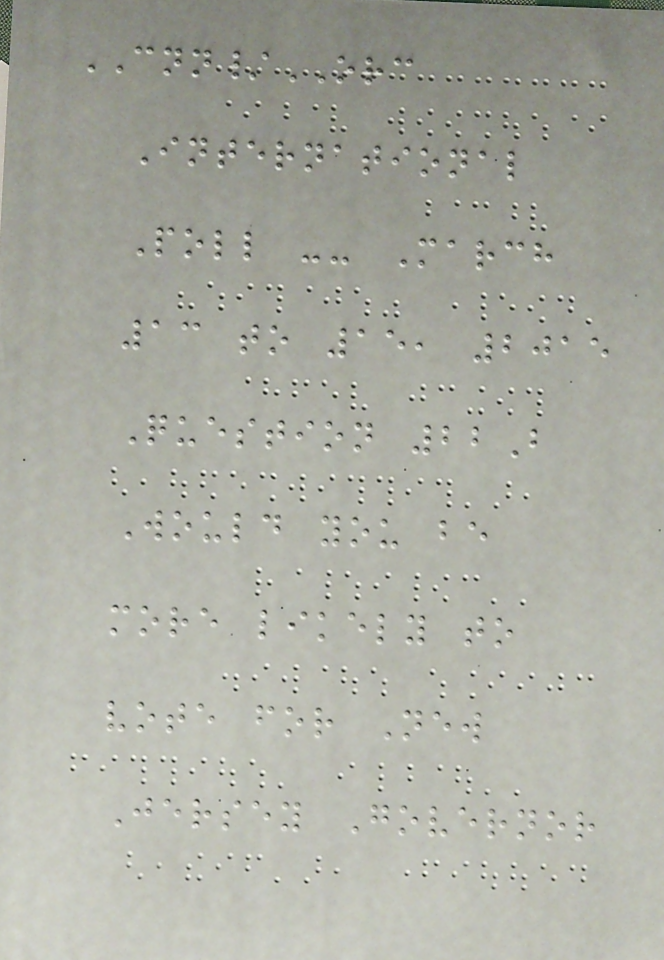CNN/ORC
International
Poll -- March
13 to 15, 2015
Question 22B
Would you be
more likely to
vote for New
Jersey Governor
